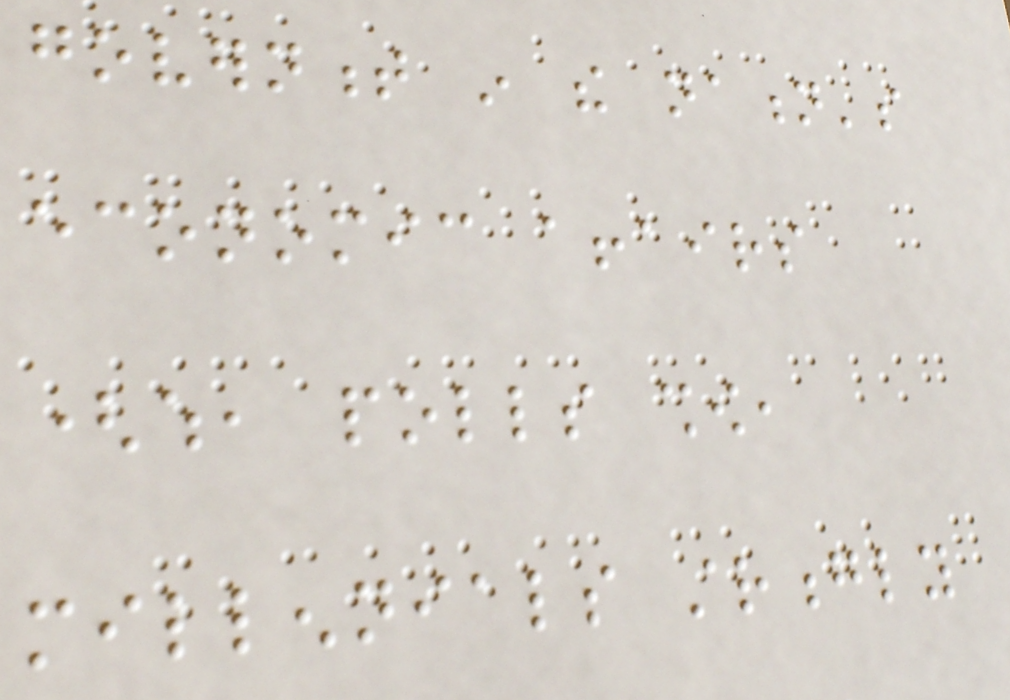government in the nation's
economic affairs
(which, polls show,
millennials strongly
